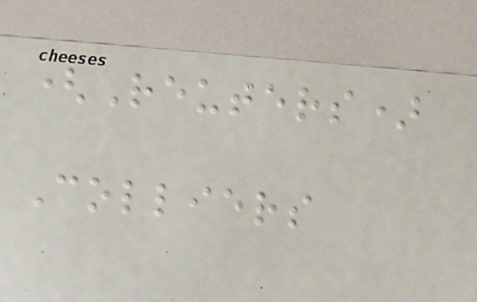(Reuters)
Colliers
